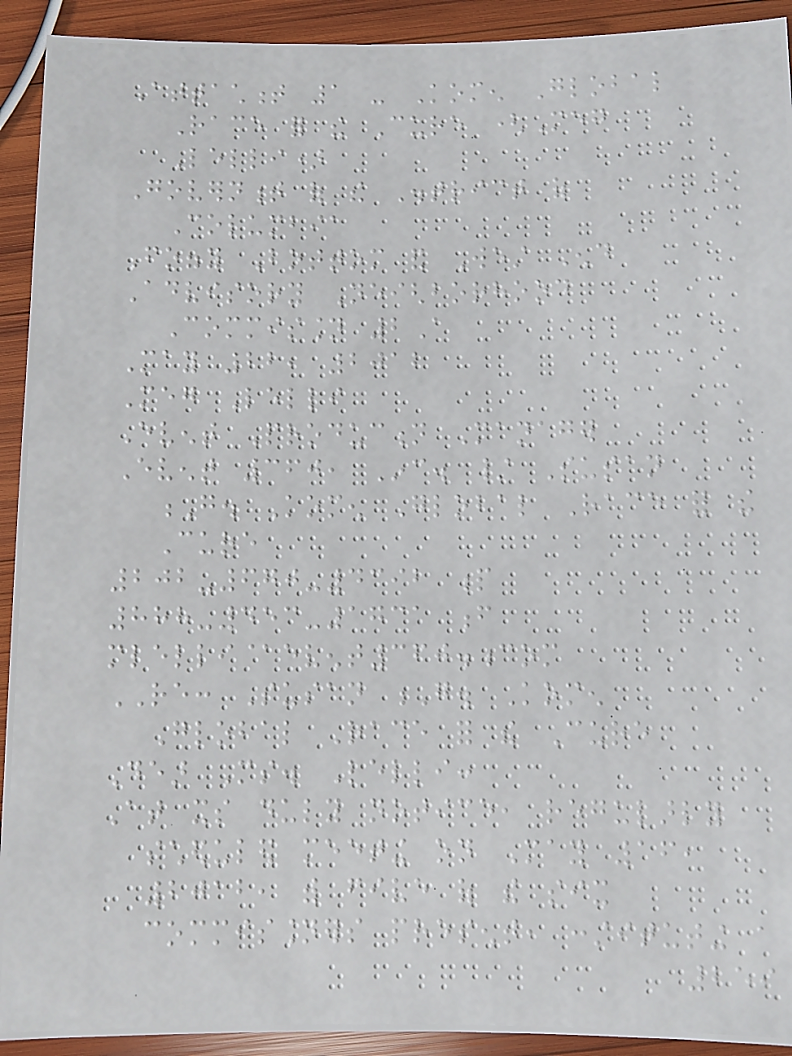Attachment 1 - Komen Global
Race for the Cure (Meg
Lelli)
Government of the District of
Columbia
Foggy Bottom and West End
Advisory Neighborhood
Commission 2A
May 22, 2012
Meg Lelli
Event Production Manager
Event 360, Inc. / Susan
G. Komen Global Race for the
Cure
202-670-4392 p
888-453-1731 f
mlelli@event360.com
RE: Susan G. Komen
Global Race for the Cure
Dear Ms. Lelli:
At its duly notice, regularly
scheduled meeting on May 16,
2012, with five of the six
commissioners present, constituting a
259
